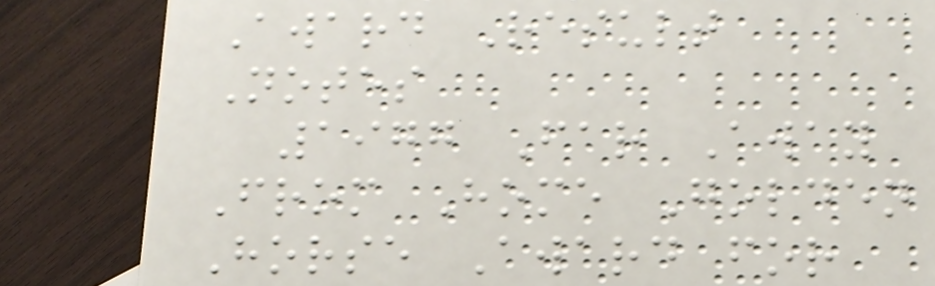Award Result
Notes
1977 Far Away
From Home Golden
Horse Award for
